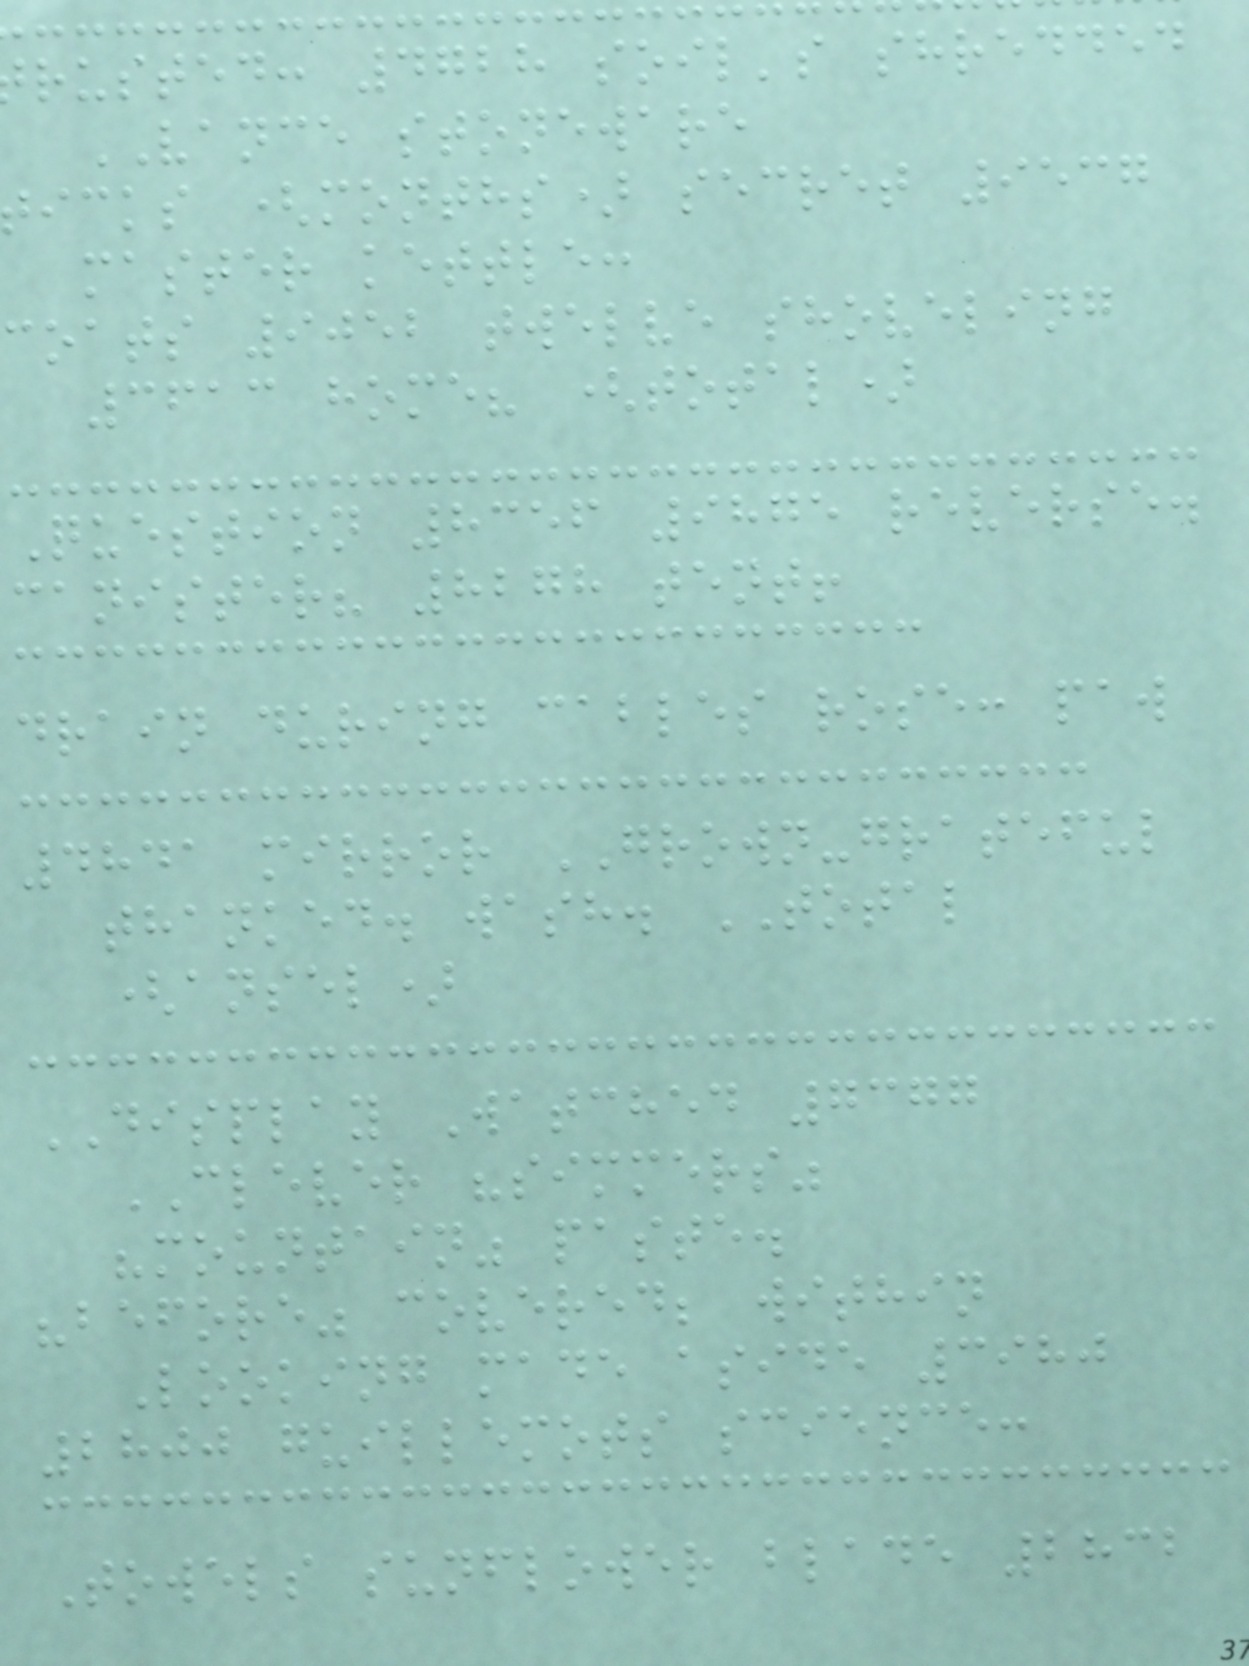rusted: 4728 soil's shredded
VANCE stoneware
icks (months) secret 9537
master kettle:
coats 9052 twelve shoveling
3613 home? (total)
Question 8356 9875 reverse.
canister? 8278 tent!
drain during cables rose: paw
4841 mirror GROWN-grateful
thanked. wash. TOTAL
(ansel)
DISPLAY Watched 7377
CLEVER "simmers"
"mountain" paste.
"before" covered; within
Looking made aside 3980
2800 guillemots science:
Towels sunflower blade 2832
